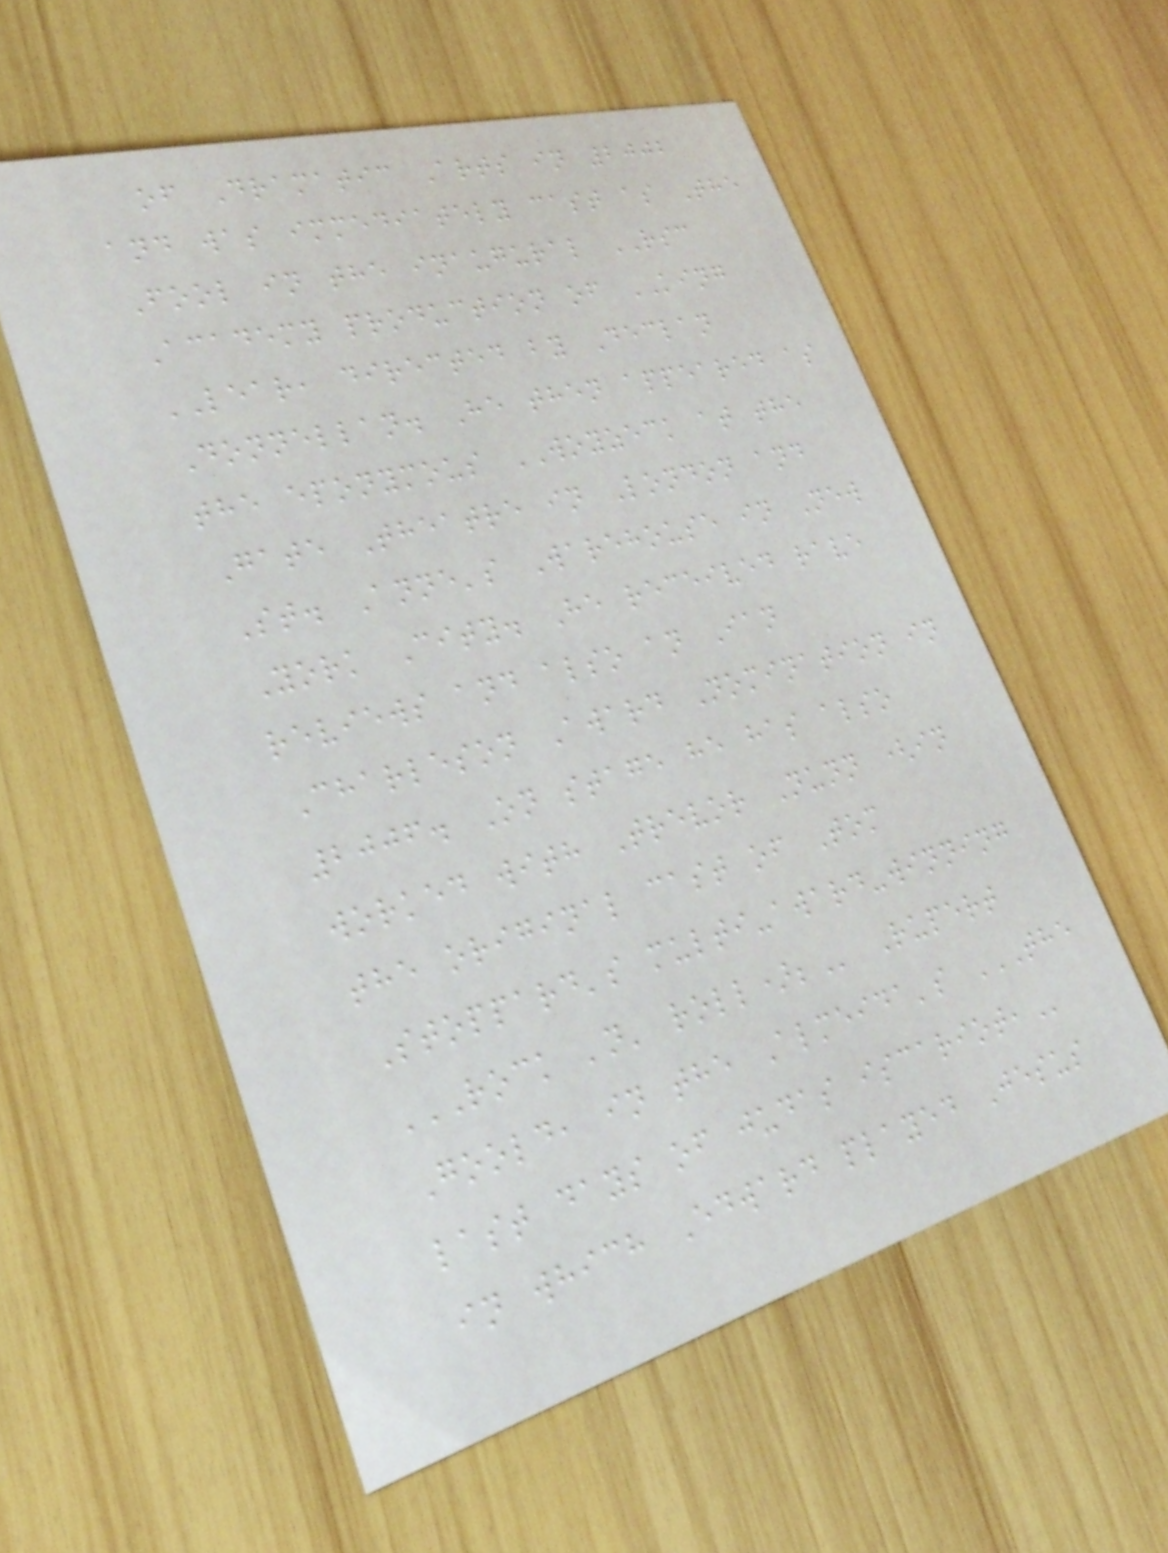of Dramatic Arts in 2002
and was immediately cast as The
Fool in the inaugural RSC
Academy production of KING
LEAR, directed by Declan
Donnellan. He then appeared as
the eponymous WOYZECK at the
Gate Theatre in London and
St. Anne's Warehouse in New
York City. He received rave
reviews and also an Ian
Charleson Award Nomination in
2006. On stage he has also
worked with Trevor Nunn (in
the original cast of Tom
Stoppard's multi-award-winning
ROCK 'N' ROLL); Rupert
Goold, in the Almeida's THE
LAST DAYS OF JUDAS ISCARIOT,
in which Edward played Jesus
